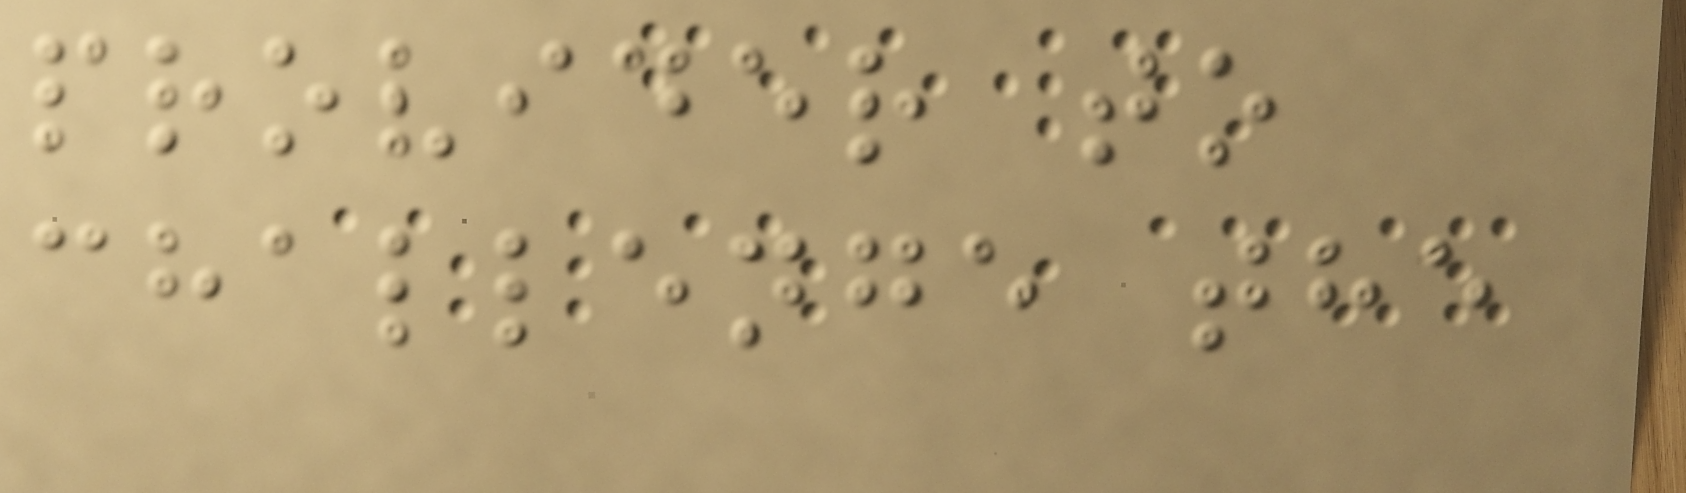provider to
challenge the
